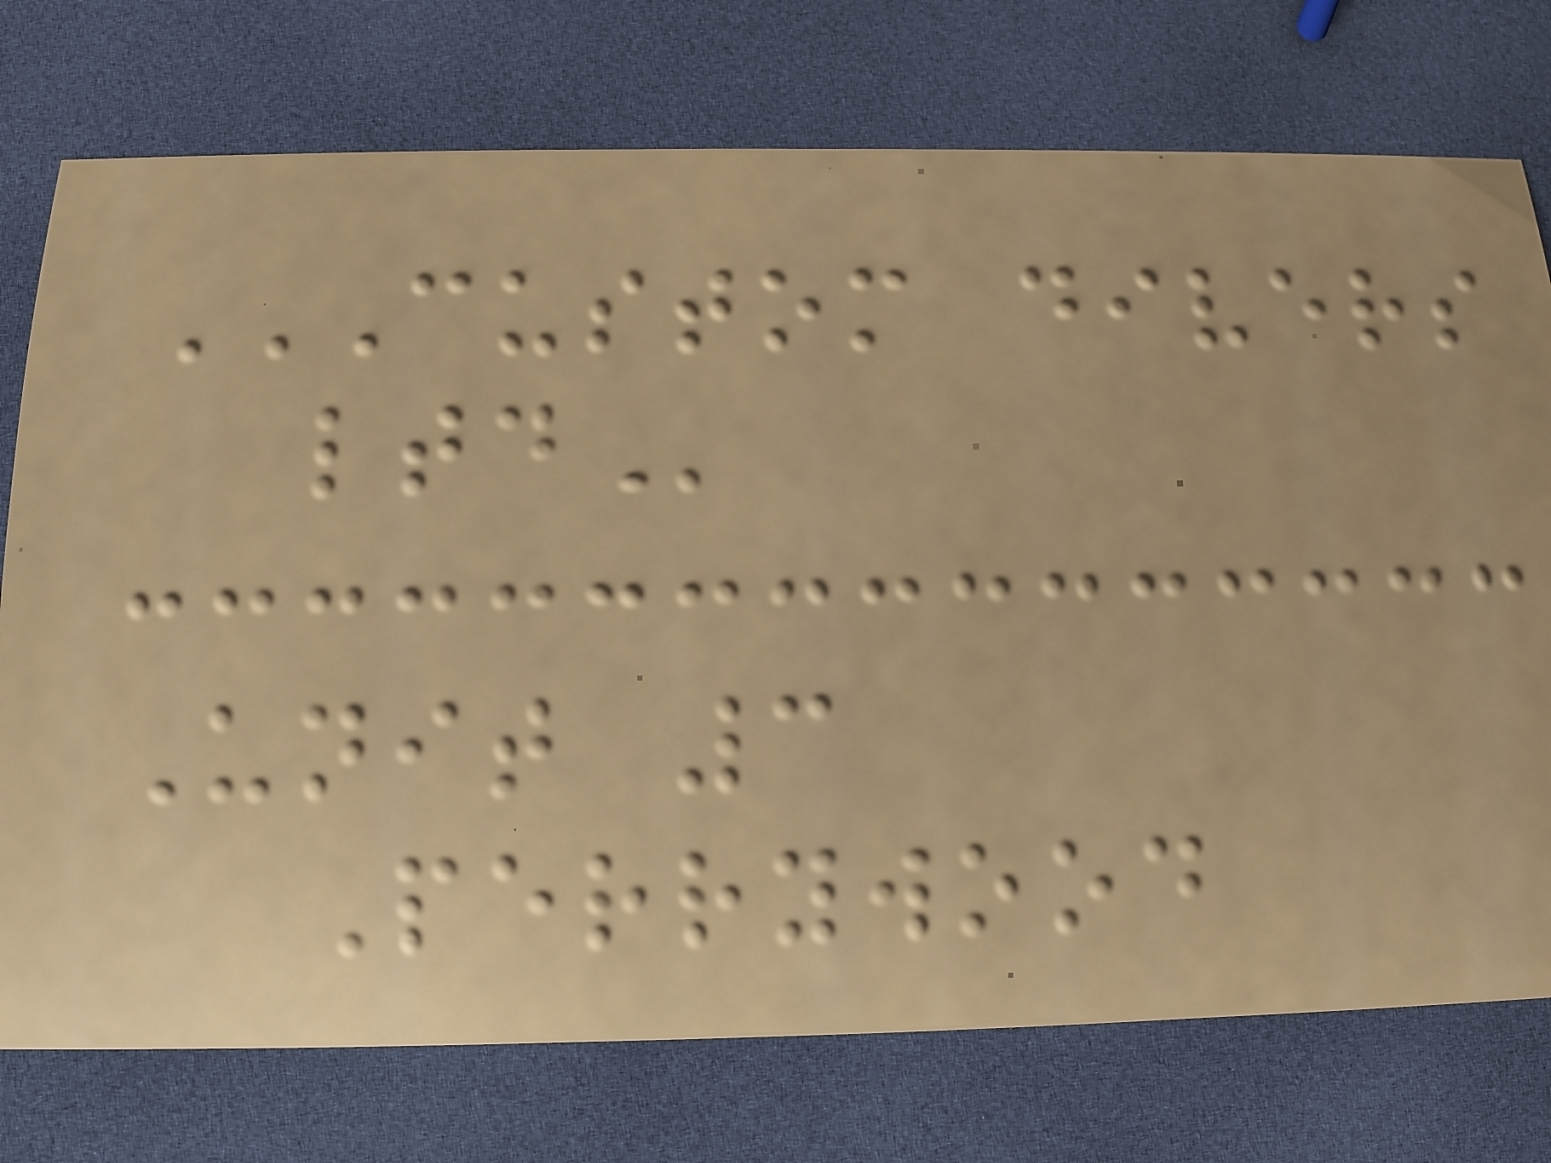CUSTOM DIVERS
LTD
Unit 3
Perrywood
